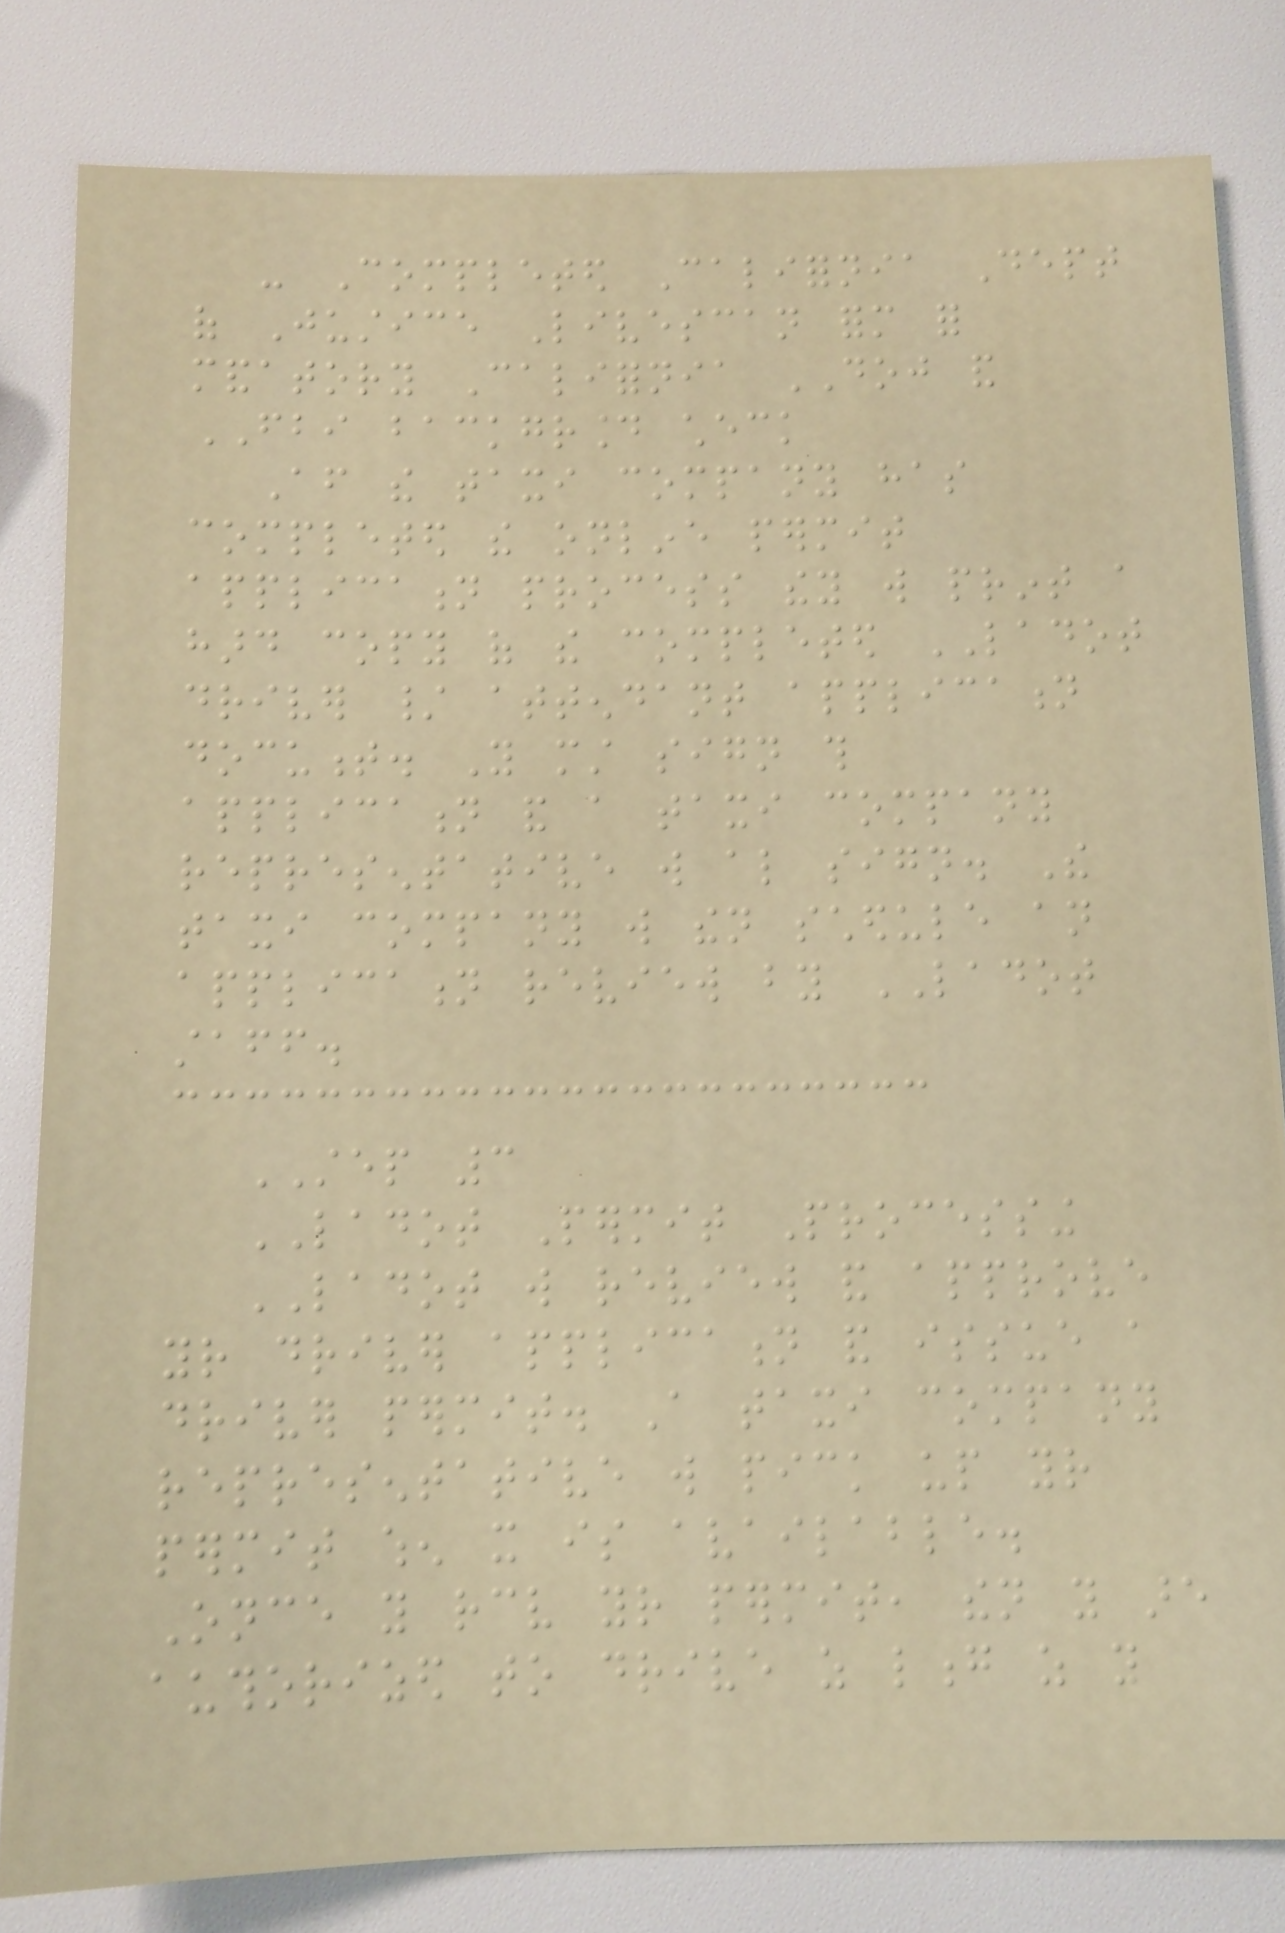- Completed California Dept
of Justice Livescan form for
mandatory California DOJ and
FBI background check
After the taxi company has
completed the online permit
application process they will print a
hard copy of the completed LADOT
driver / attendant application
document. You must sign this
application and a taxi company
representative will also sign. The
taxi company will then schedule an
application review by LADOT
staff.
STEP 3
LADOT Permit Processing
LADOT will review and approve
your driver application and issue a
driver permit. A taxi company
representative will pick up your
permit when it is available.
Once you receive your permit, then you are
authorized to drive as long as you
